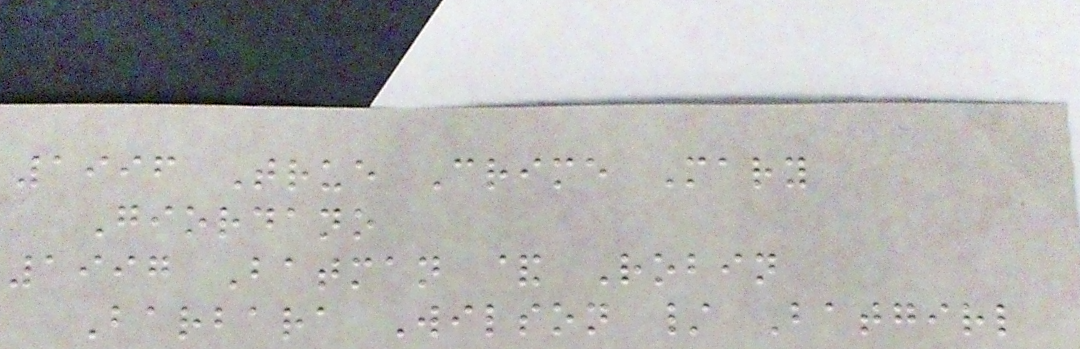1996 True Crime Mary
Giordano
1997 Batman & Robin
Barbara Wilson / Batgirl
